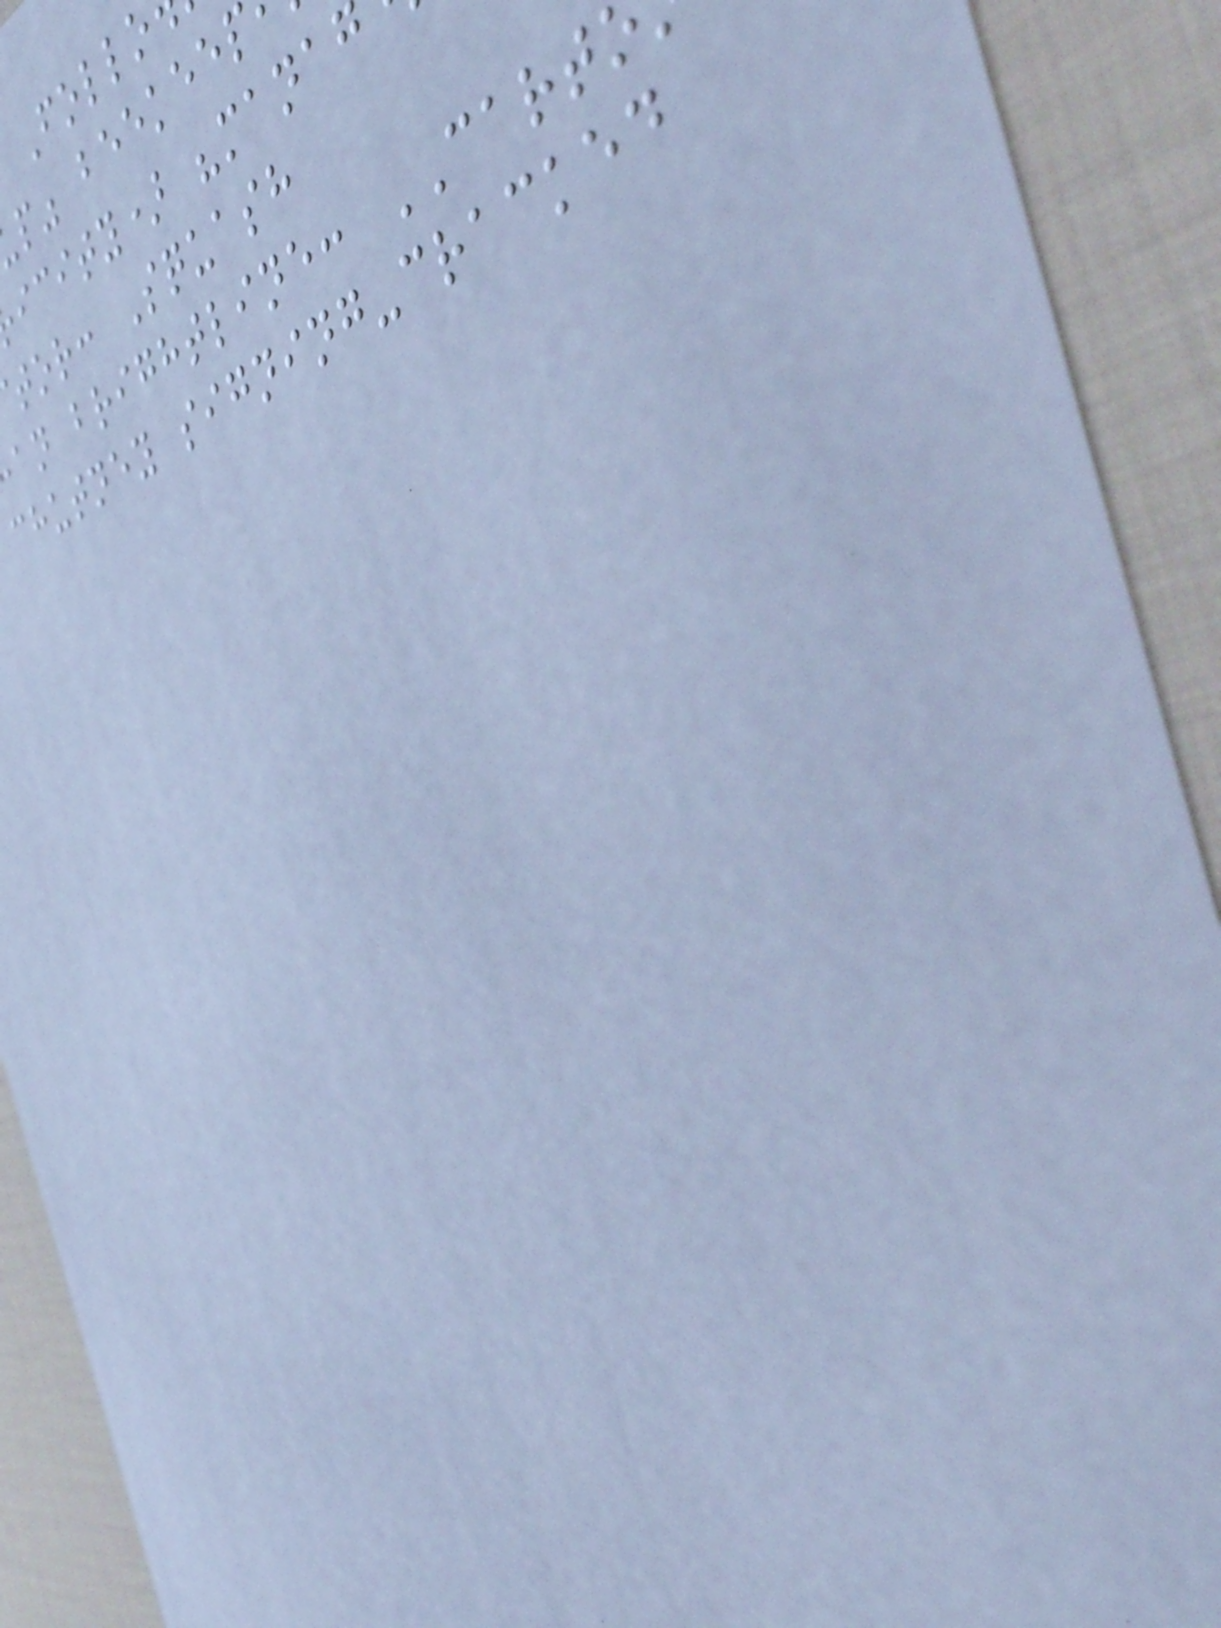p" beekeep
icity) "manag
tor: Squash
an brightline: CART
chutney signing-cracked
